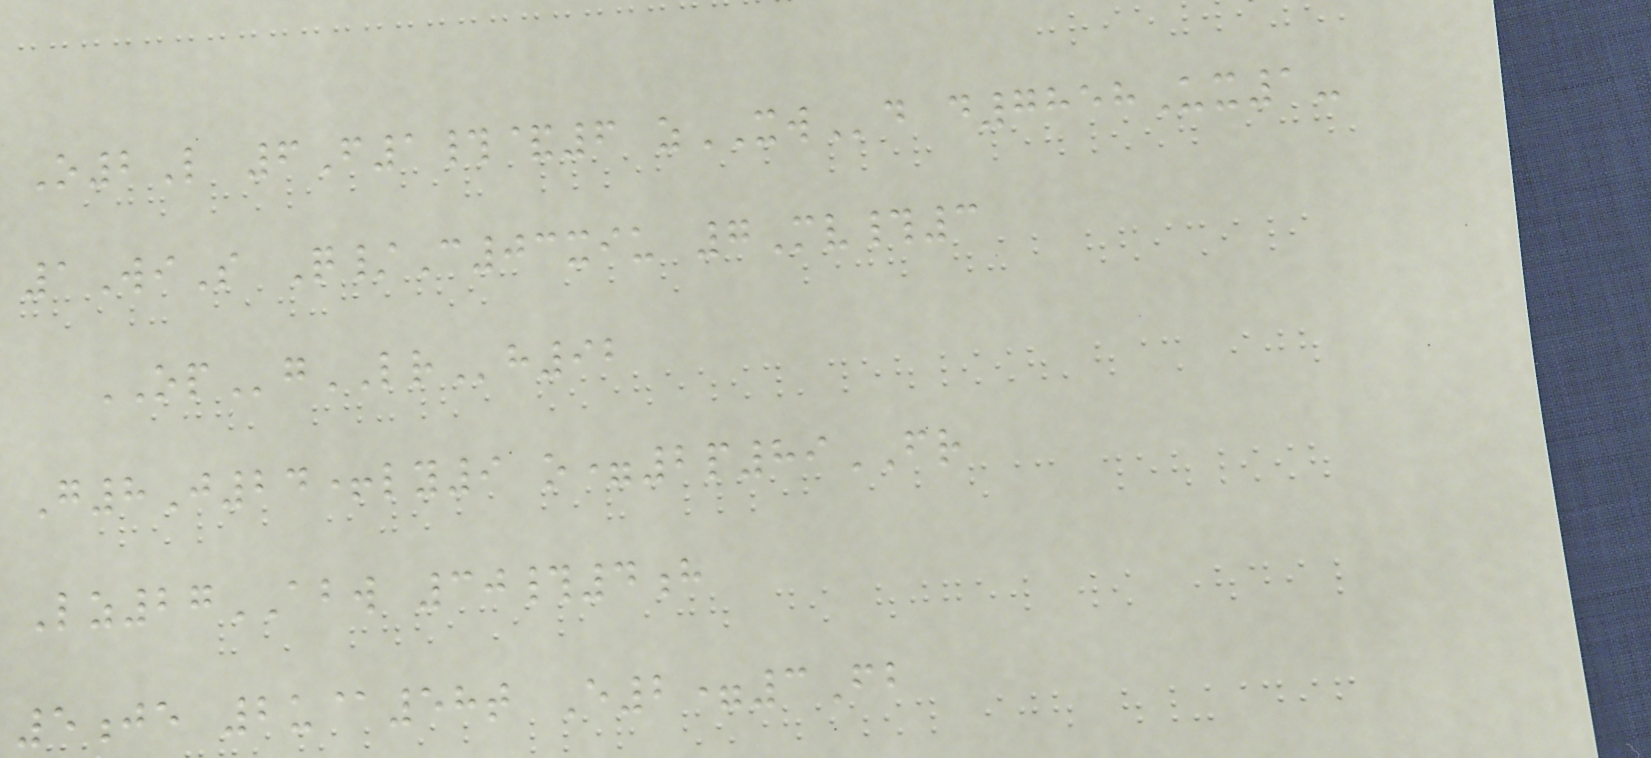O2L 6F1#&6 zXWd d7858Ux1-
1WiS Q/C03xiu 7Mv#3
OPgLRh92
G8J24+ly9 o=2p89FR
Lz27ABW 30#4h
5je 2u@58t E2=3Fb
